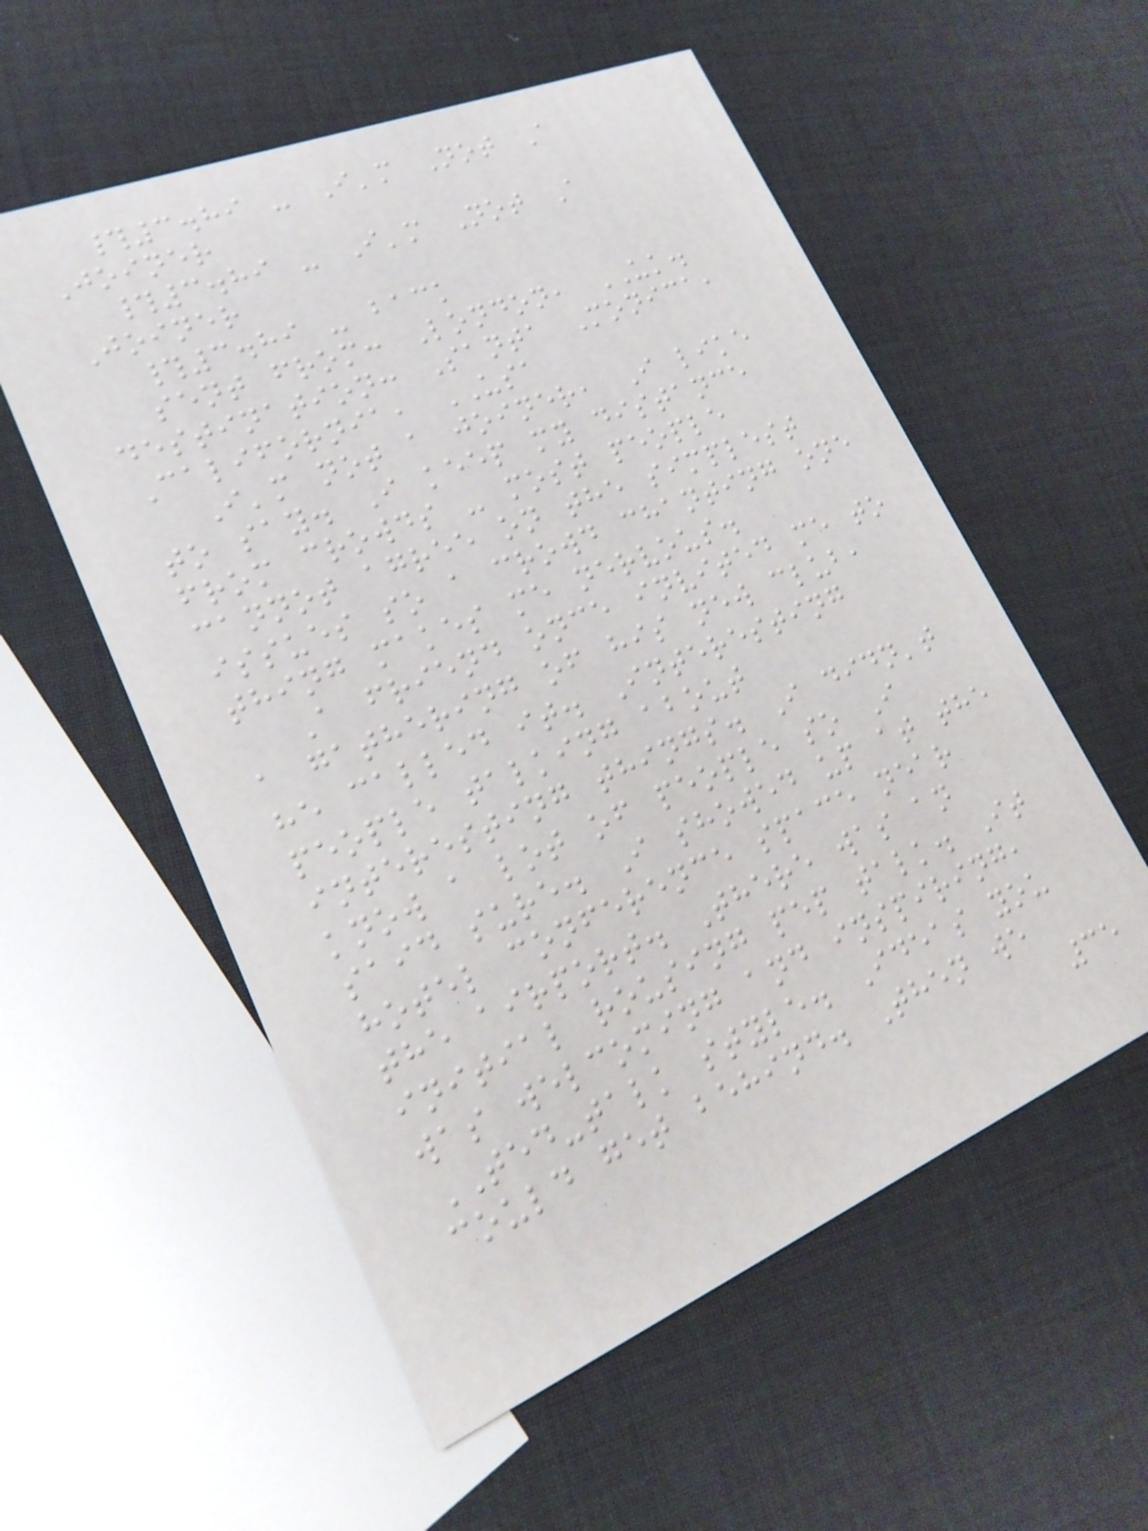#3.89 - I'm Not A
Joiner
#3.89 - I'm Not A
Joiner
#3.89 - back
sent from: London, UK.
destination: Santa Monica,
California, USA
I'm not a joiner, I like
to say. I keep my distance
from crowds - most people
cannot agree on the simplest
issues so a crowd chanting one
thing makes me nervous.
A friend once invited me to
a gathering of his new club,
he called it. Interesting
people talking about
interesting things. I didn't
know a lot of people so I
said sure. I showed up at the
hotel conference space near
the airport. There was an
initial rousing pep talk. It
was welcoming and inspiring,
TED-talk style. Ideas you
could get behind. Then we
35
